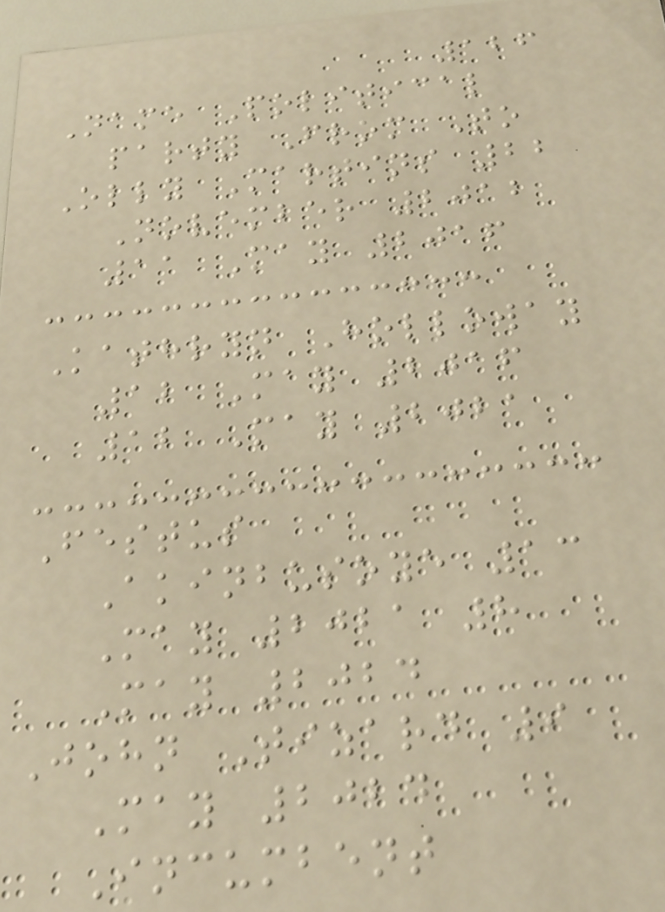126
Name Political
party From To
Olly Martins 22
November 2012
11 May 2016
Kathryn Holloway
12 May 2016
12 May 2021
Festus
Akinbusoye 13
May 2021 8
May 2024
John Tizard 9
May 2024
Incumbent
